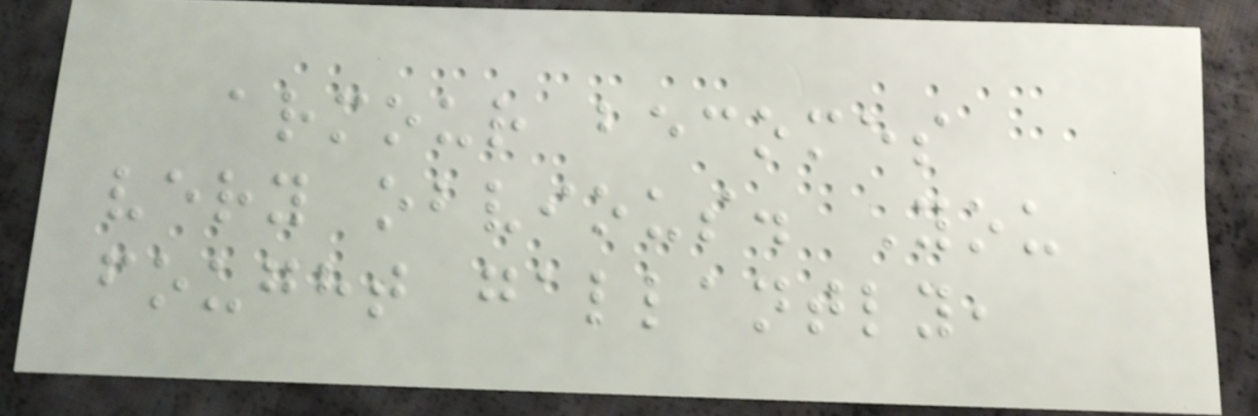armour becomes
very obvious. You
fought gallantly,
